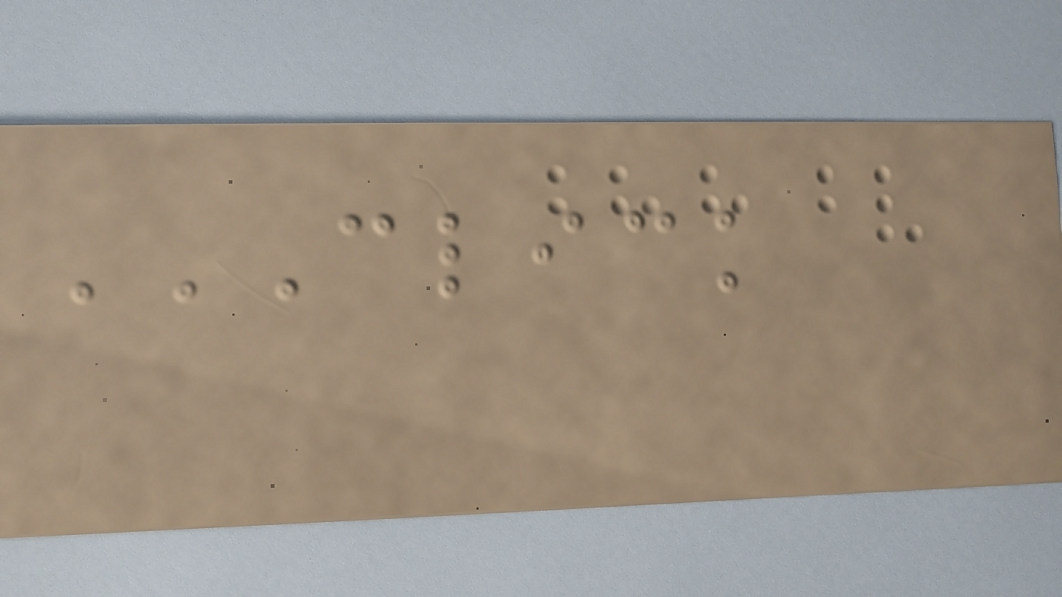CLICK
